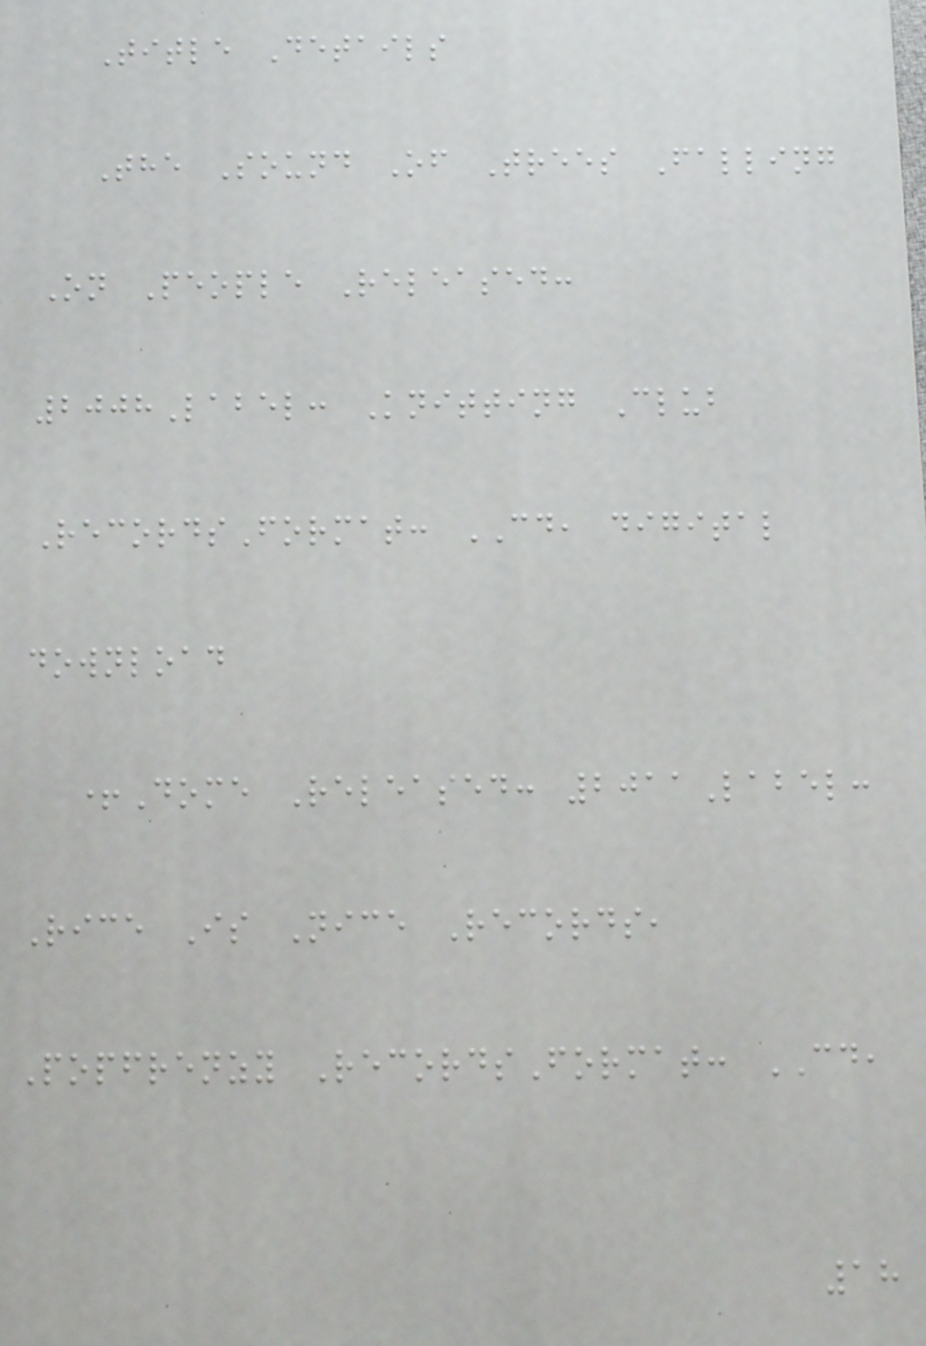Title Details
The Sound Of Trees Falling
On People Released:
2008Label: Knitting Club
RecordsFormat: CD, digital
download
+Dome Released: 2011Label:
Rice Is Nice Records,
Popfrenzy RecordsFormat: CD,
18
